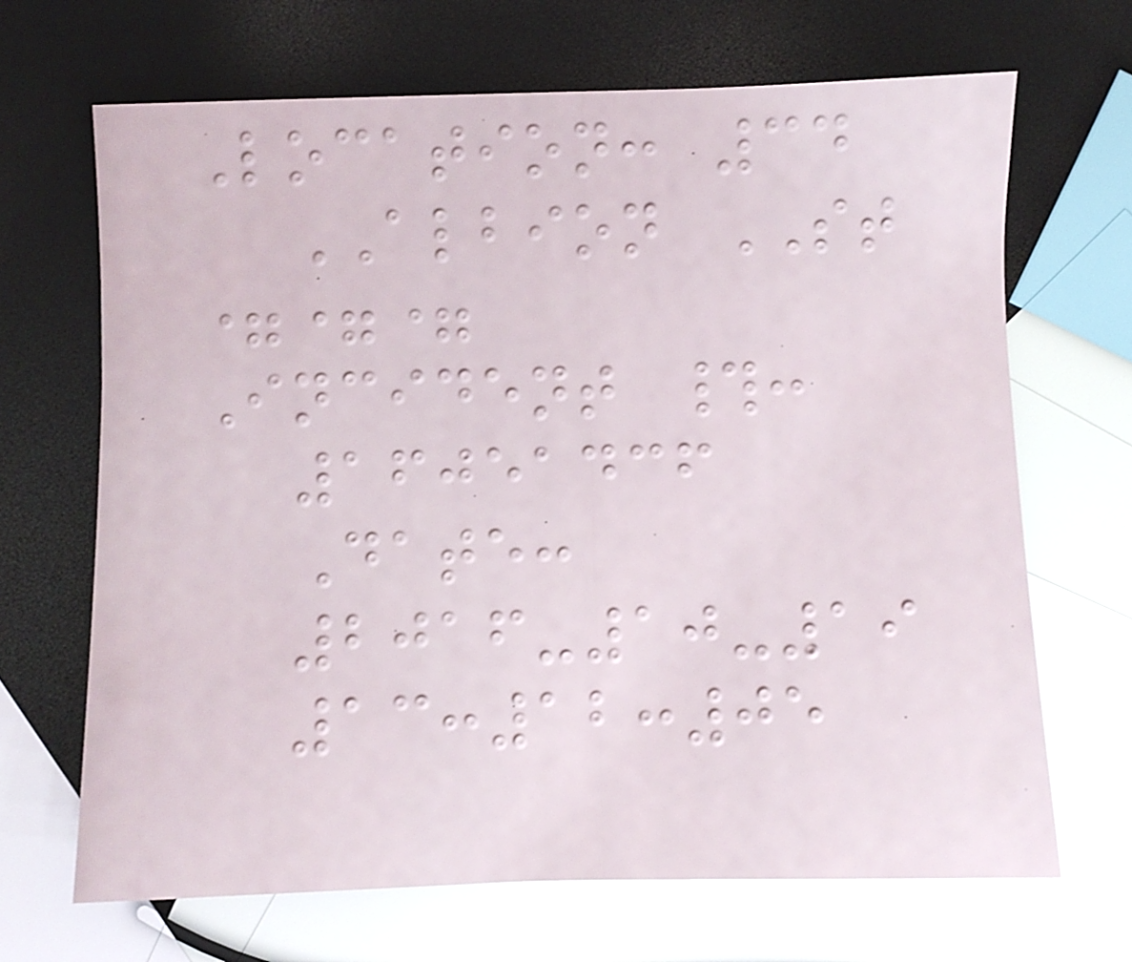Location: 34
ALBION ST
===
Incident #:
16051436
Date:
2016-10-19
13:12:05
